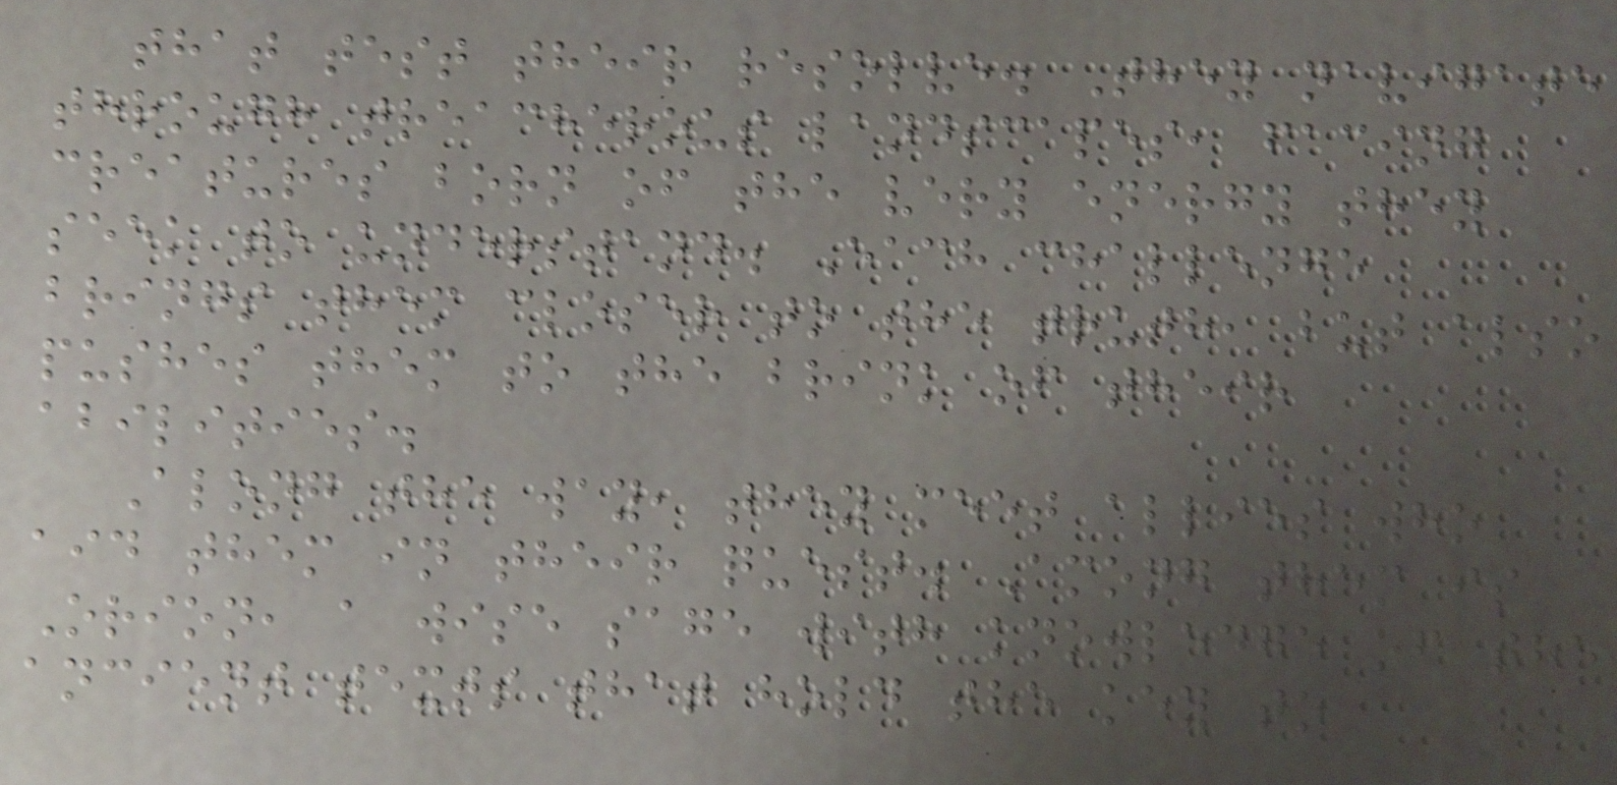that test their resolve. They navigate
through treacherous landscapes, facing
creatures born of the very energy they
seek to understand. Each challenge
brings them closer to the truth, but also
pushes them to the brink of their
abilities.
Along the way, they meet allies who
aid them in their quest. Among them is
Orion, a wise sage with knowledge of the
ancient texts that hold the key to
